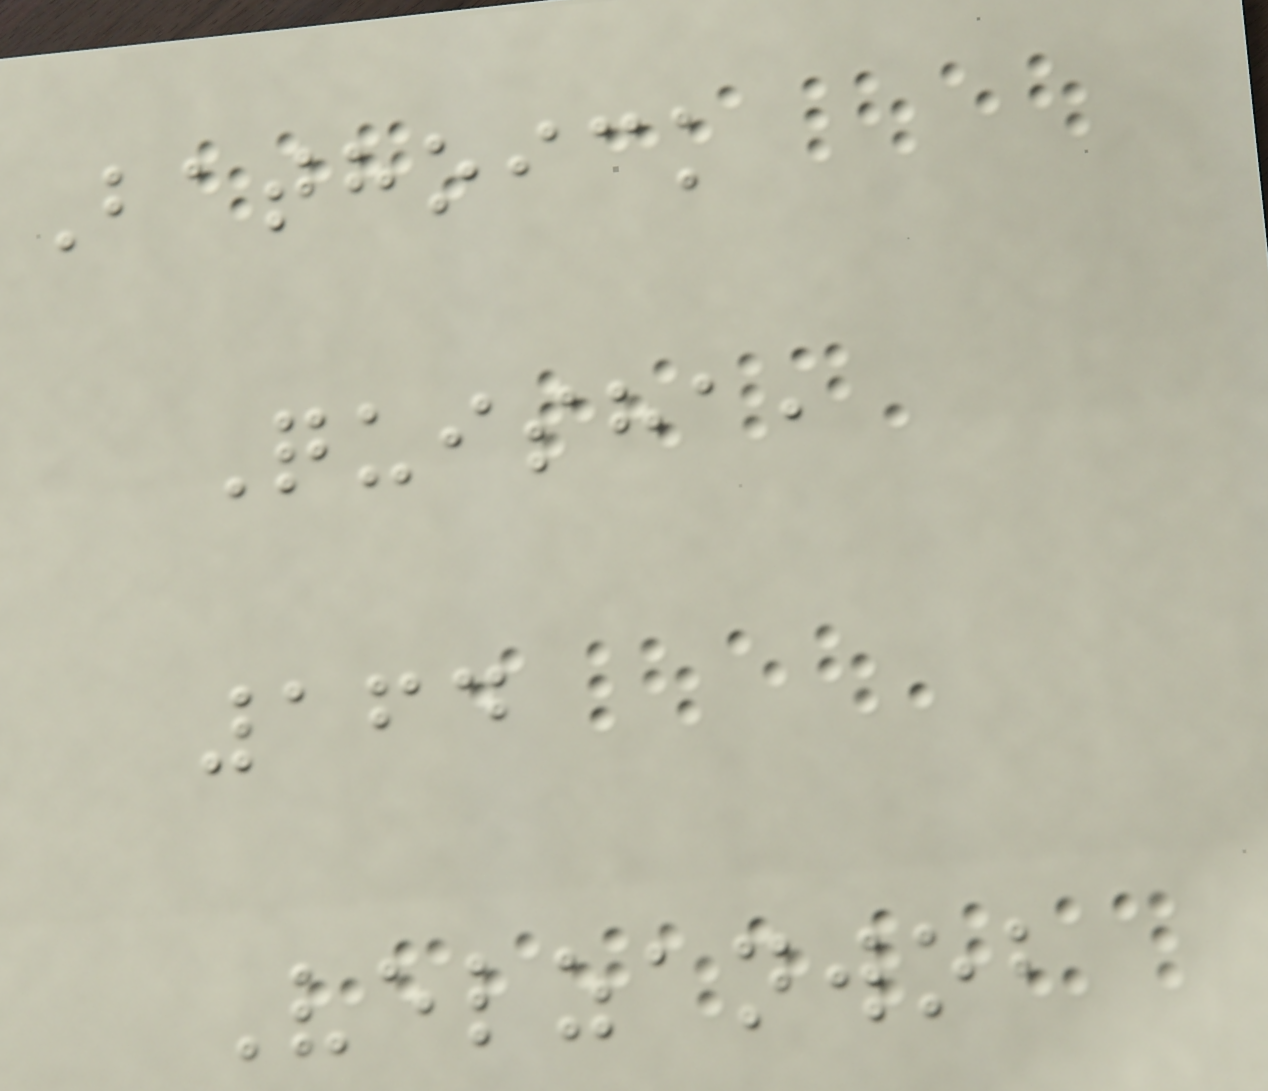Bathoick
Quisha,
164
Velzanwob
